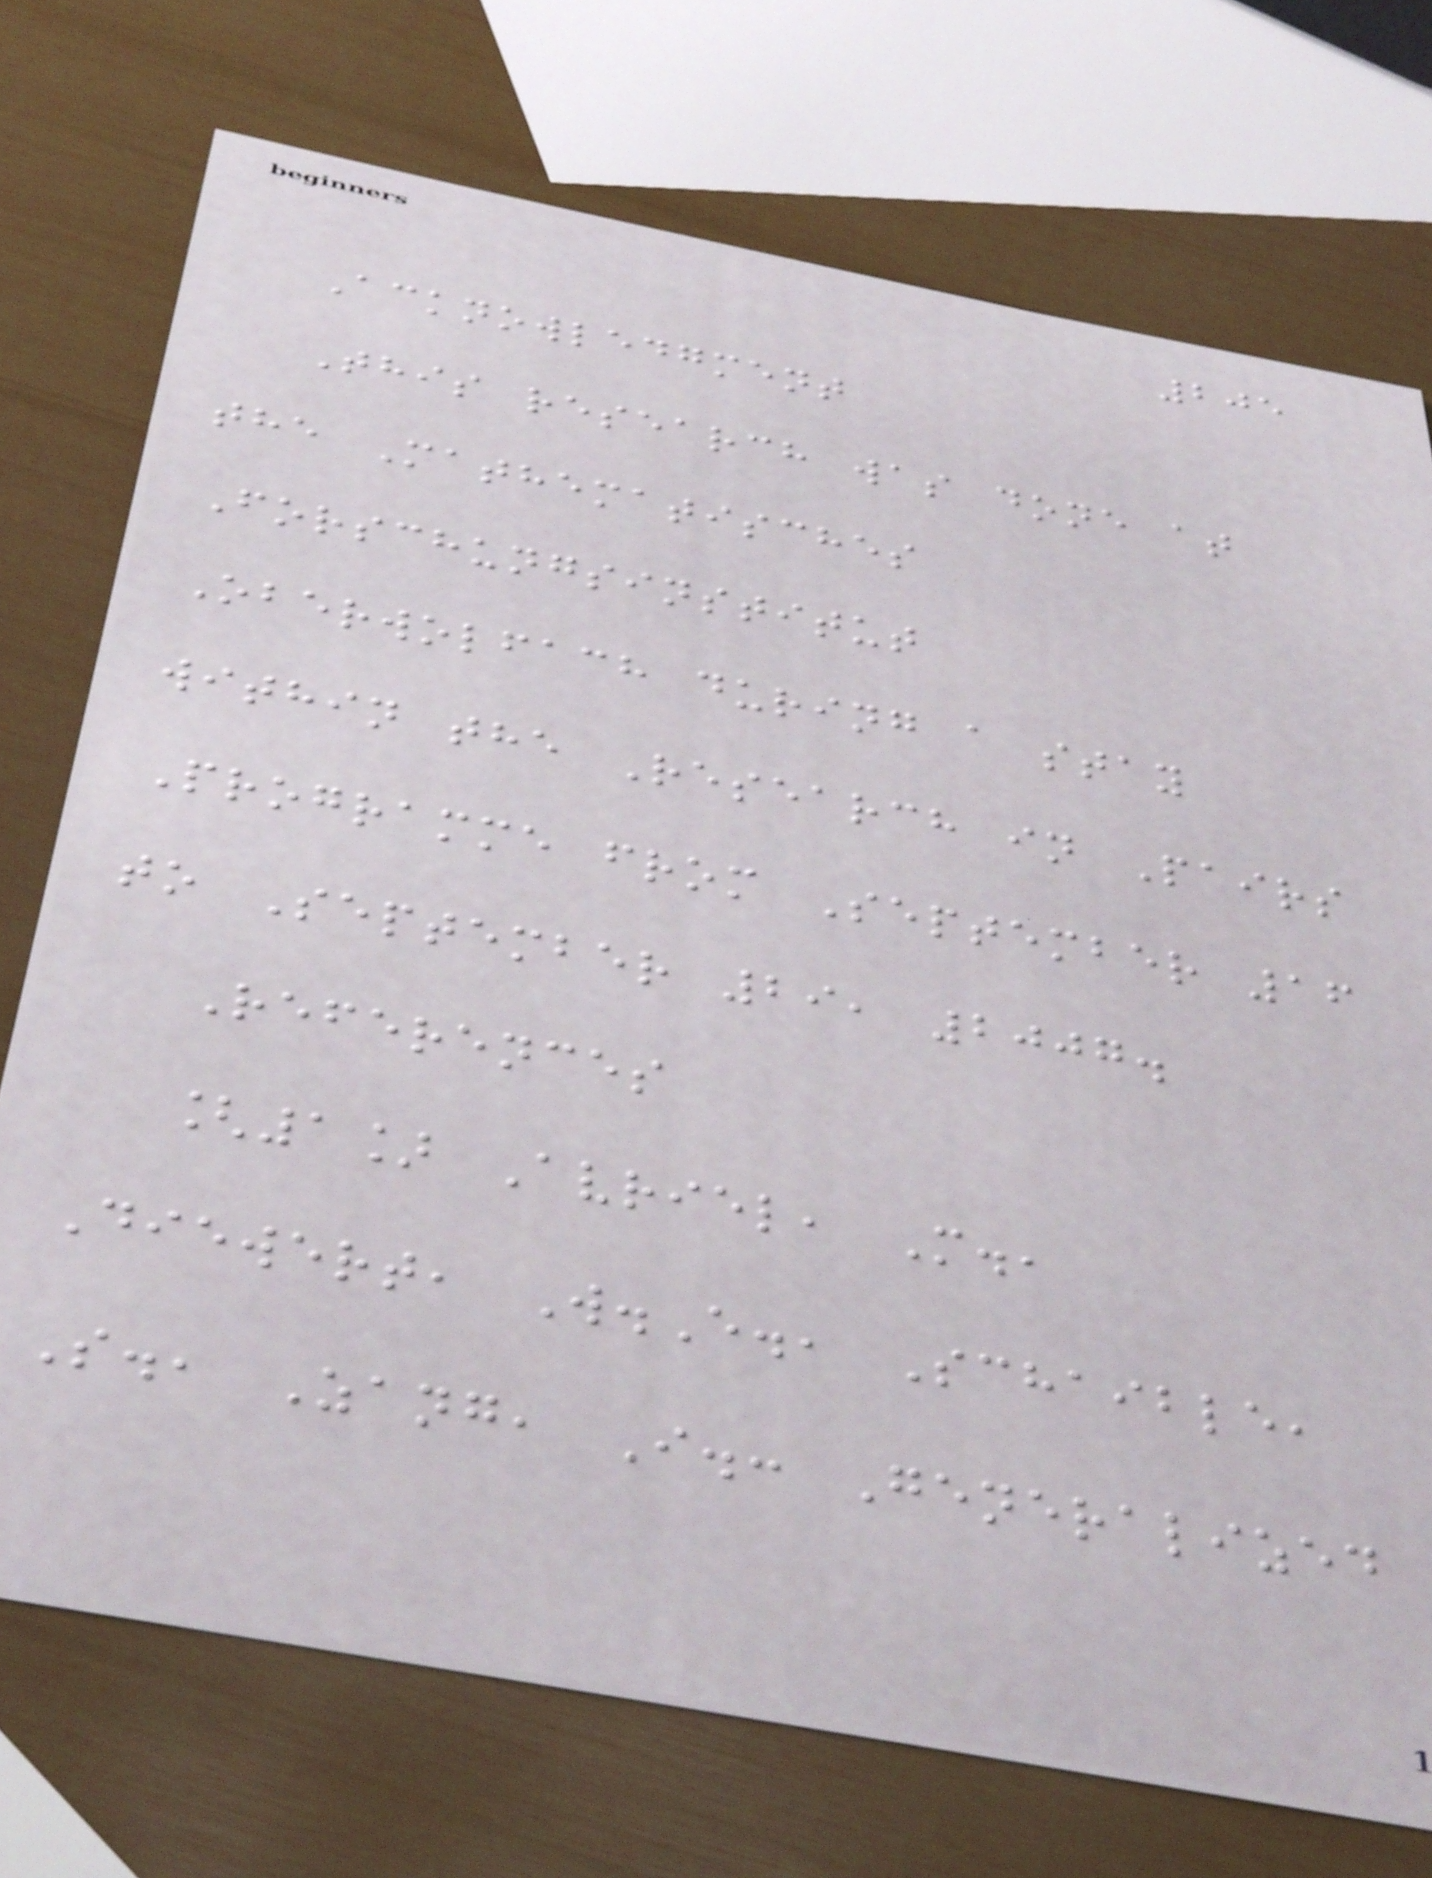205
Acknowledgment
This research was done at
the Mathematisches
Forschungsinstitut
Oberwolfach during a stay
within the Research in Pairs
Programme from September 16
to September 29, 2007.
References
[1] Avriel, M.,
Diewert, W.E., Schaible,
S., Zang, I.: Generalized
